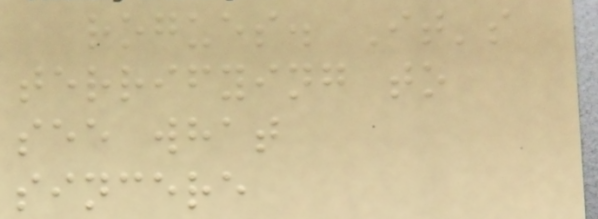rogues. It's
terrifying to
see what
sincere
